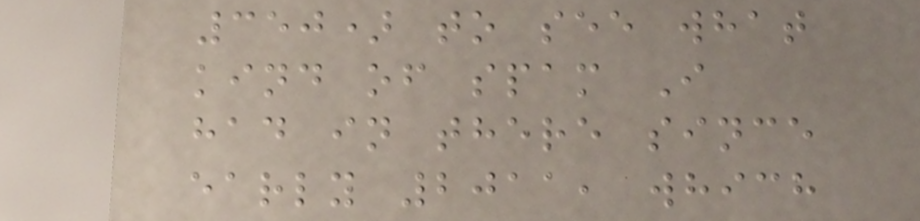350) to see what
kind of spam I
had in there since
early 2011, which
